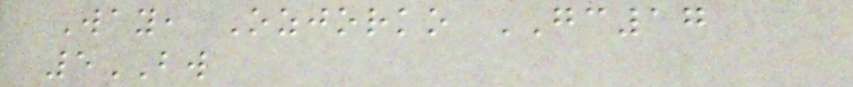Way, Ozjorko GC17
5BW
